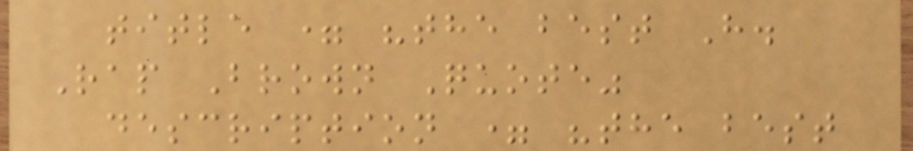title = "the best H.
Rap Brown Quote"
description = "the best
